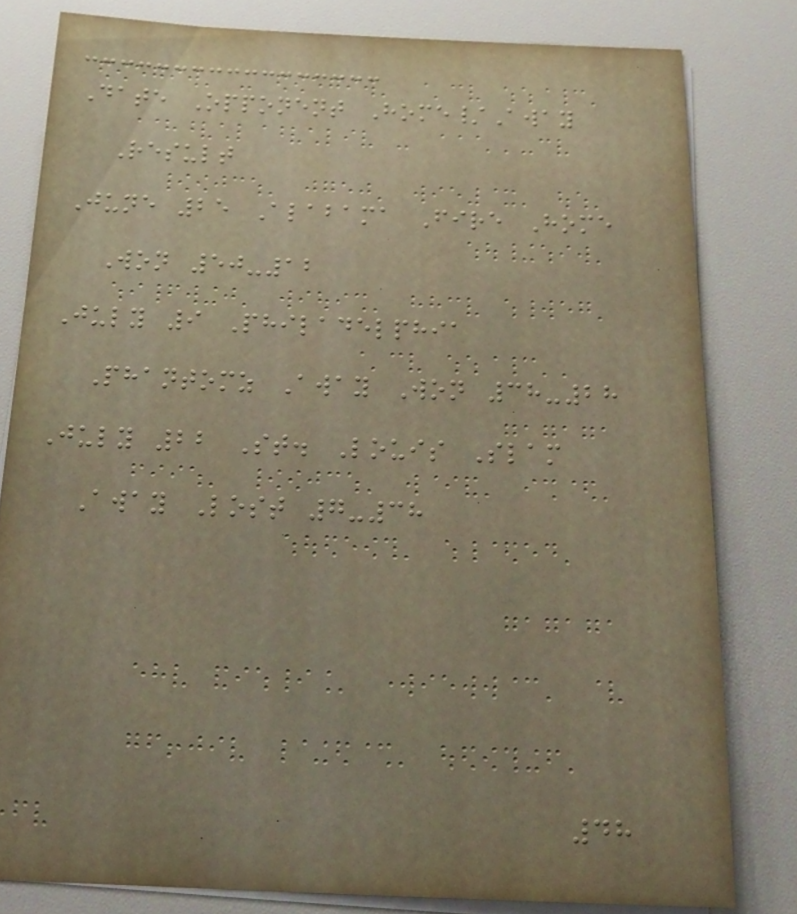Date Opponent Home/Away
Result
June 25 Alabama Fire Home
Won 50-12
July 9 Philadelphia
Phantomz Away Won 38-28
July 22 St. Louis Slam
Away Lost 7-38
48
